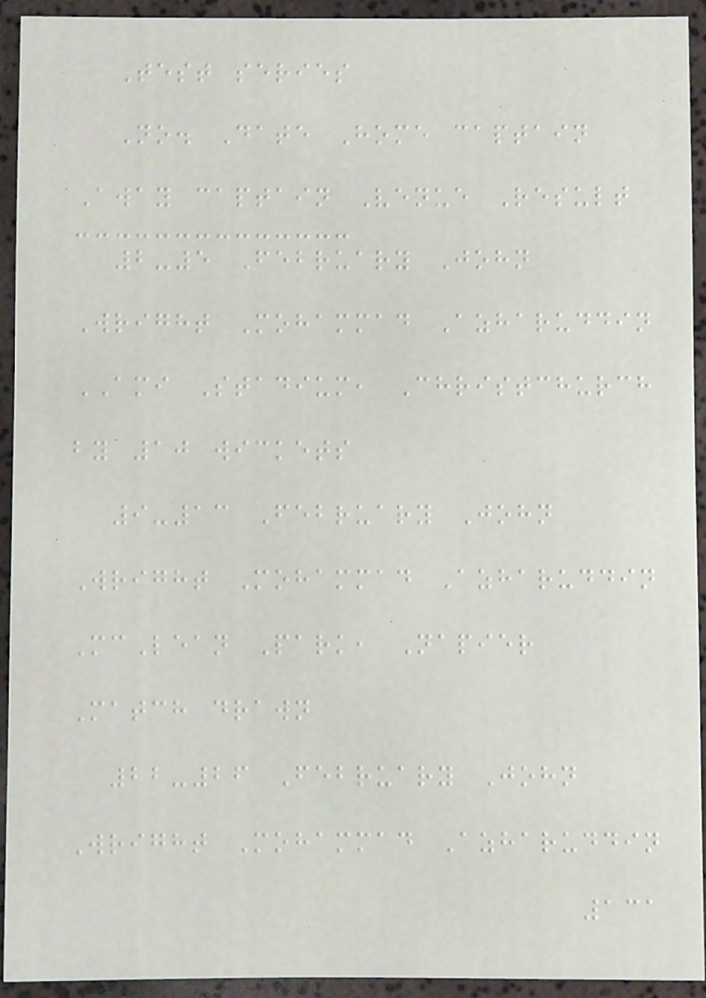Test series
No. Date Home captain
Away captain Venue Result
2-5 February John
Wright Mohammad Azharuddin
AMI Stadium, Christchurch
by 10 wickets
9-13 February John
Wright Mohammad Azharuddin
McLean Park, Napier
Match drawn
22-26 February John
Wright Mohammad Azharuddin
131
